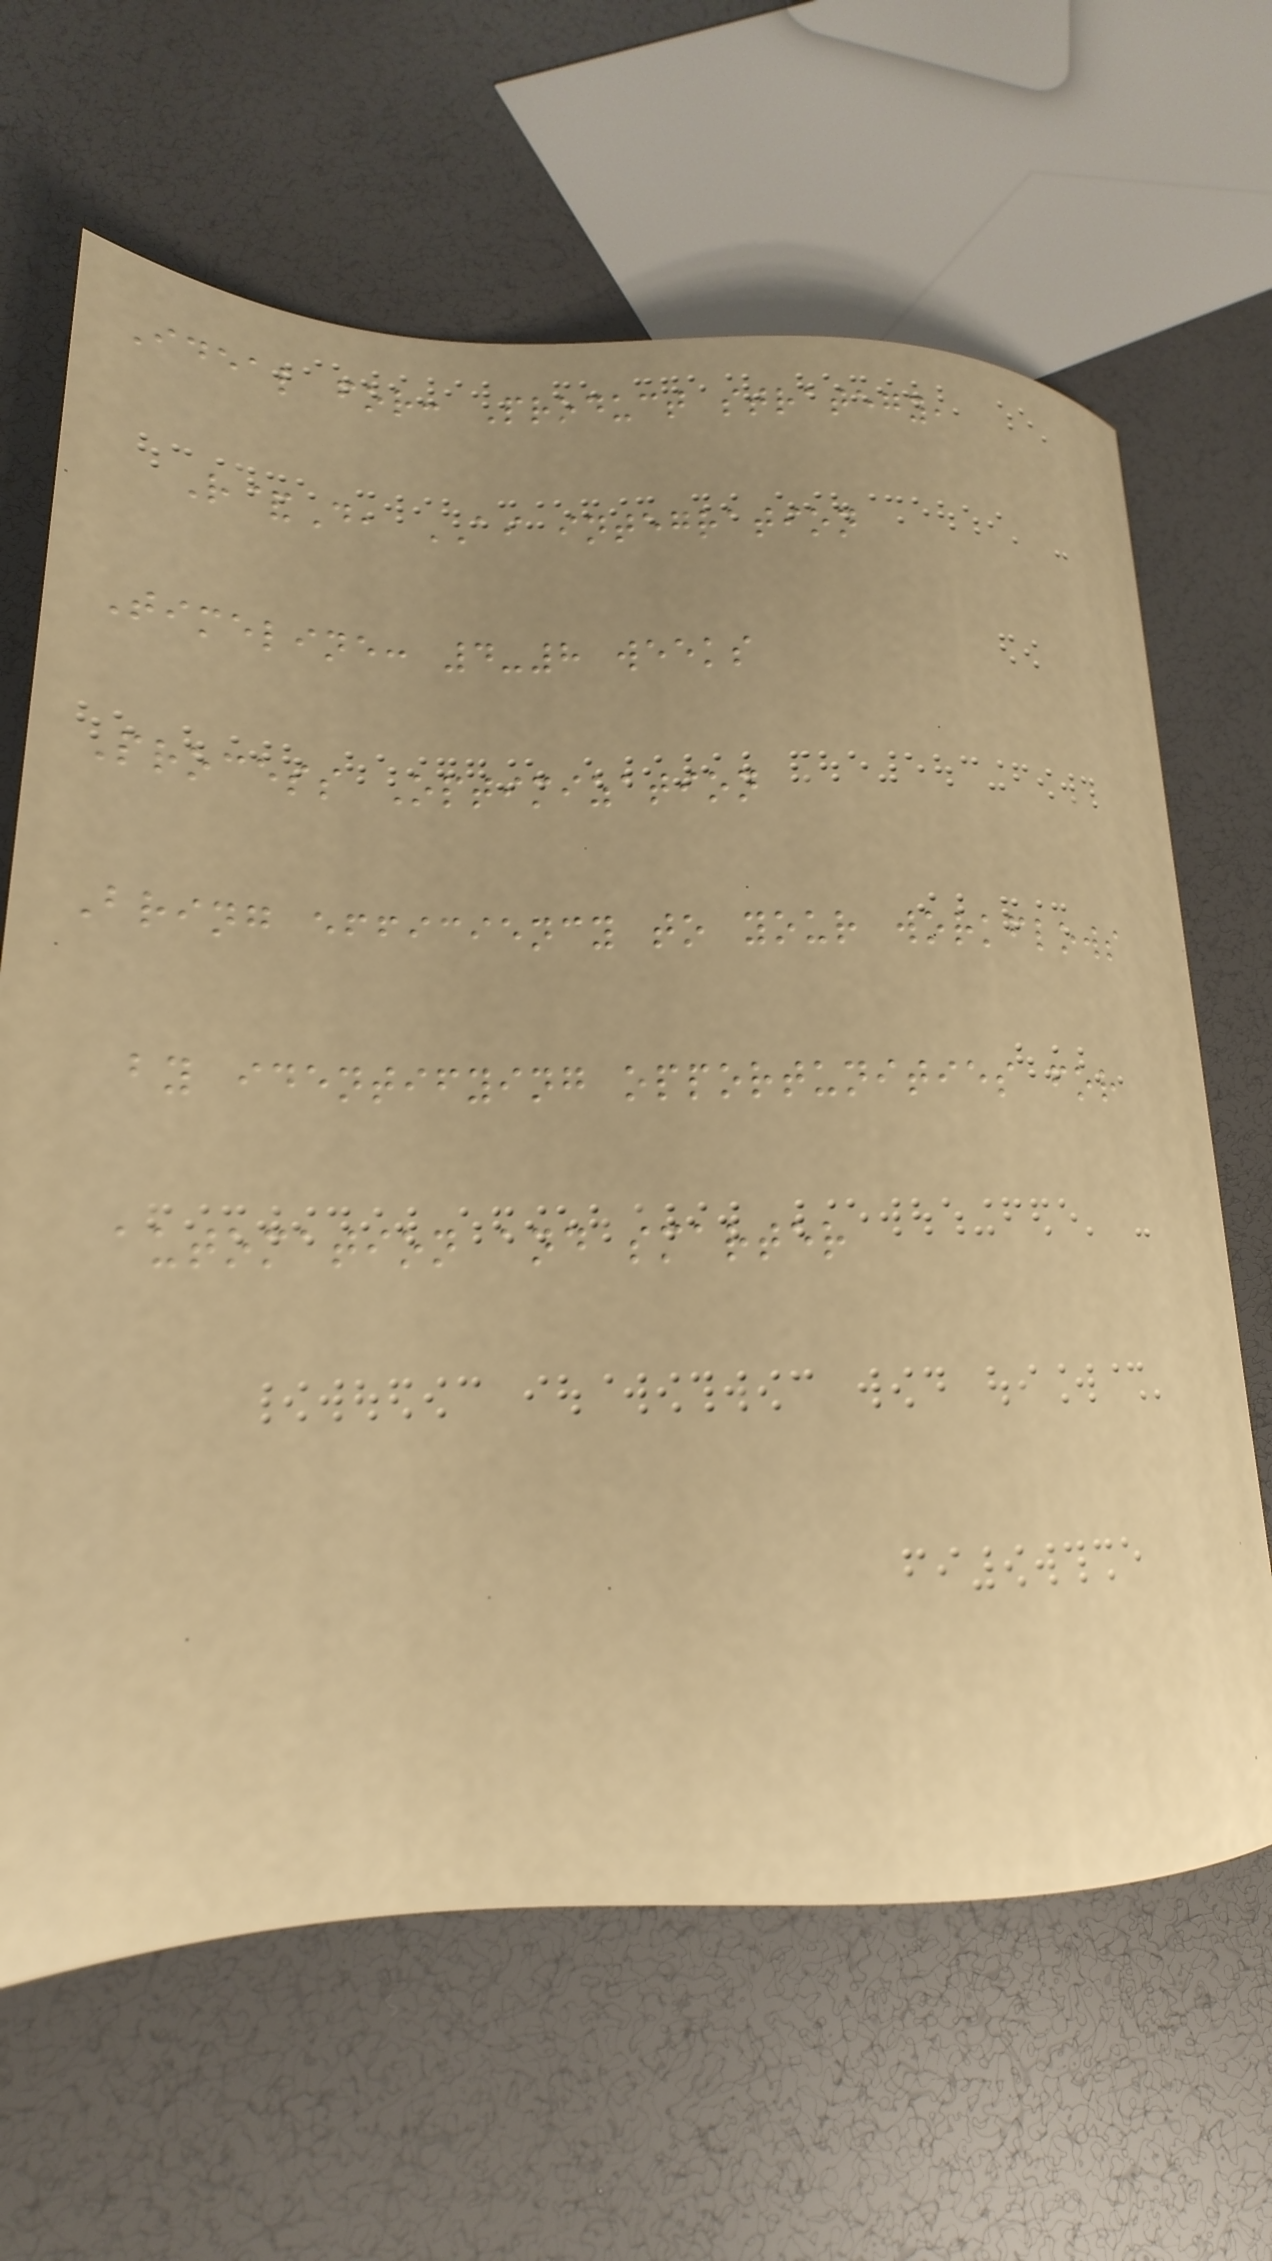Ideal for: Product strategy,
R&D, AI integration
Timeline: 4-8 weeks
Process Optimization
Bring efficiency to your workflows
by identifying opportunities for
automation and smarter
